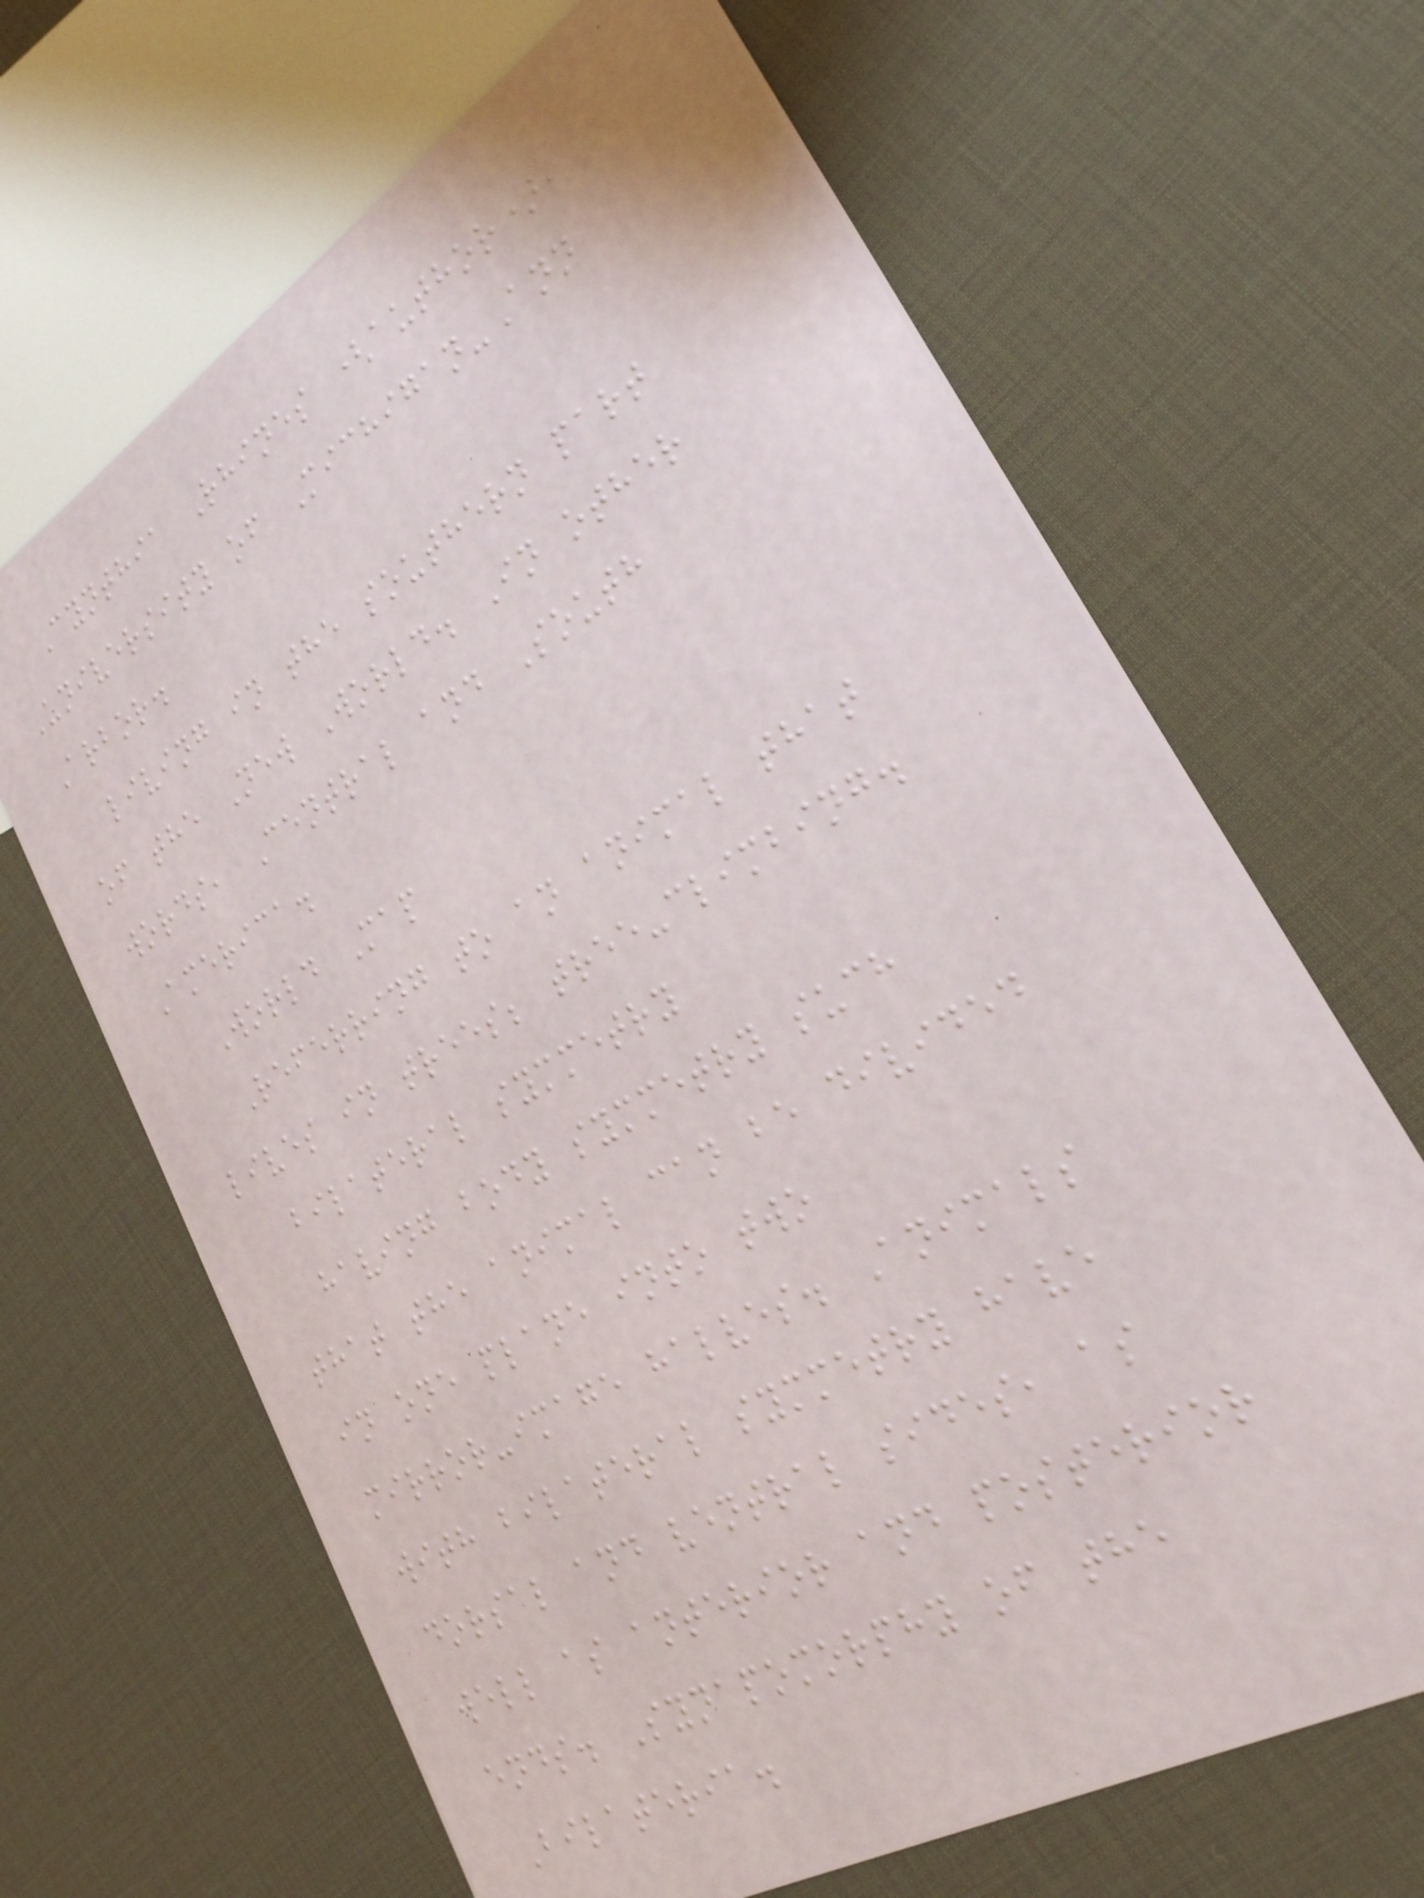Cynthia Rhines (author),
University of Michigan-Ann
Arbor.
living in the southern part
of the New World. In other
words, Central and South
America.
World Map
Referring to an animal that
lives in trees; tree-climbing.
bilateral symmetry
having body symmetry such
that the animal can be divided
in one plane into two
mirror-image halves. Animals
with bilateral symmetry have
dorsal and ventral sides, as
well as anterior and posterior
ends. Synapomorphy of the
Bilateria.
